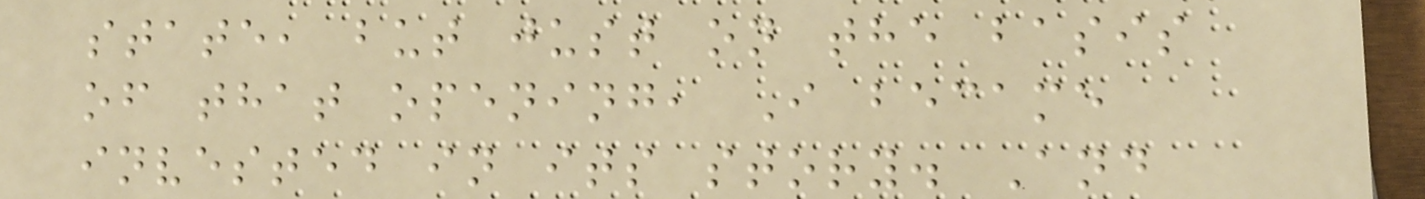state, but just on the basis
of that opening, I became
invested in its story. And
